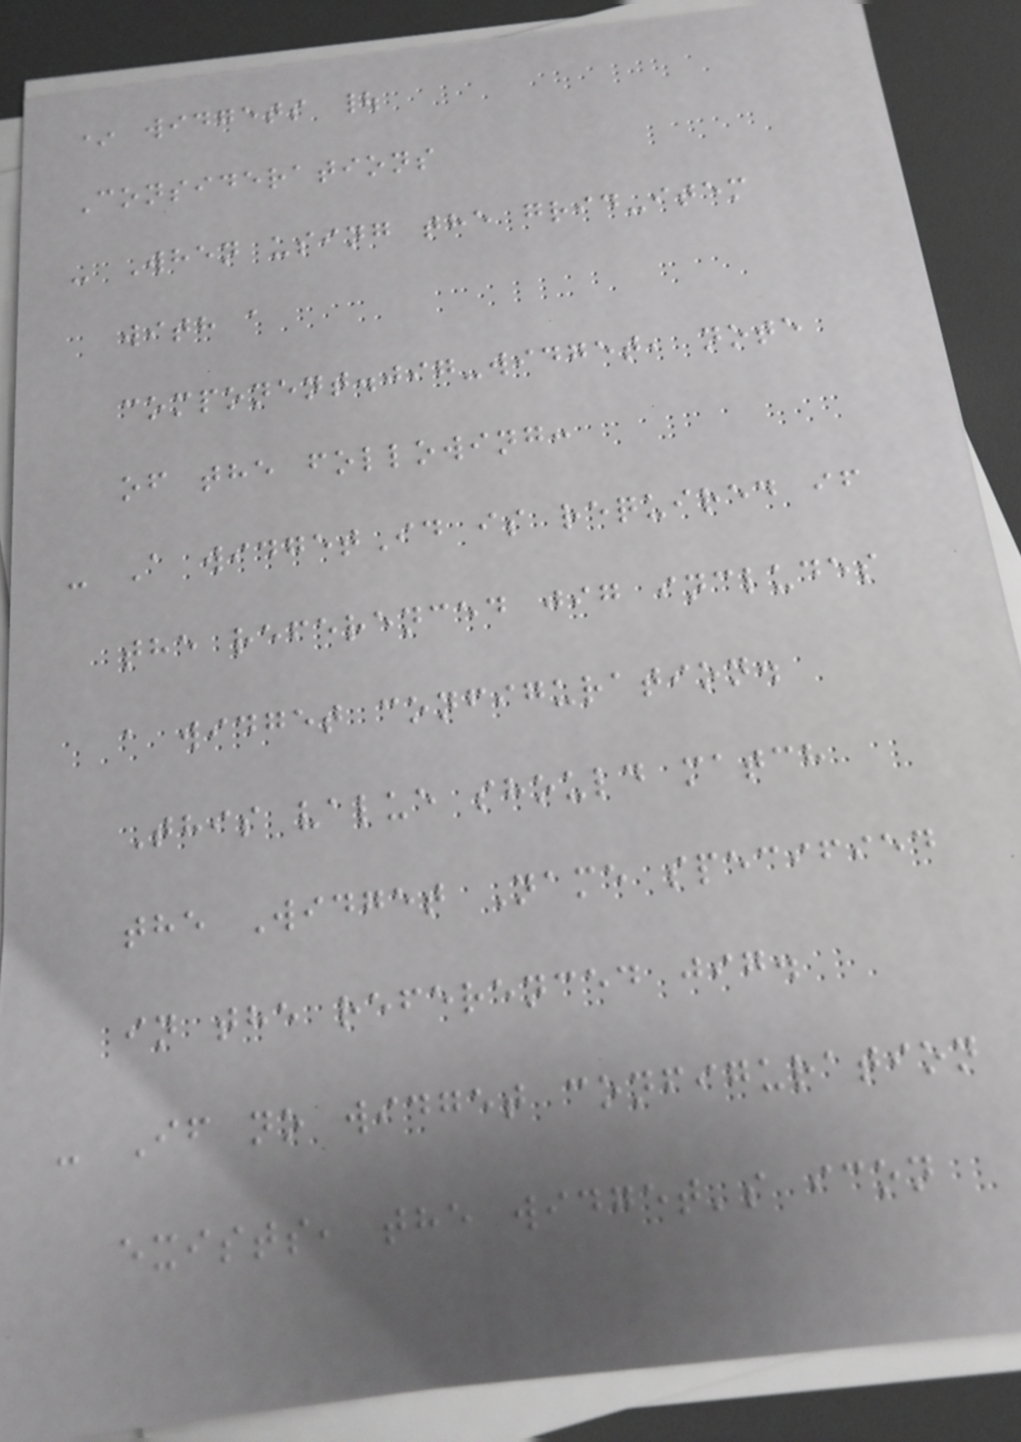* widgets |
Considerations
- When using the grid-item
with a
component.jig-widget, note
of the following:
- A widgetId is required if
the referenced jig includes
a widget configuration.
This value should match
the Widget Name specified
in the referenced jig.
- If no widget configuration
exists, the widget's icon
